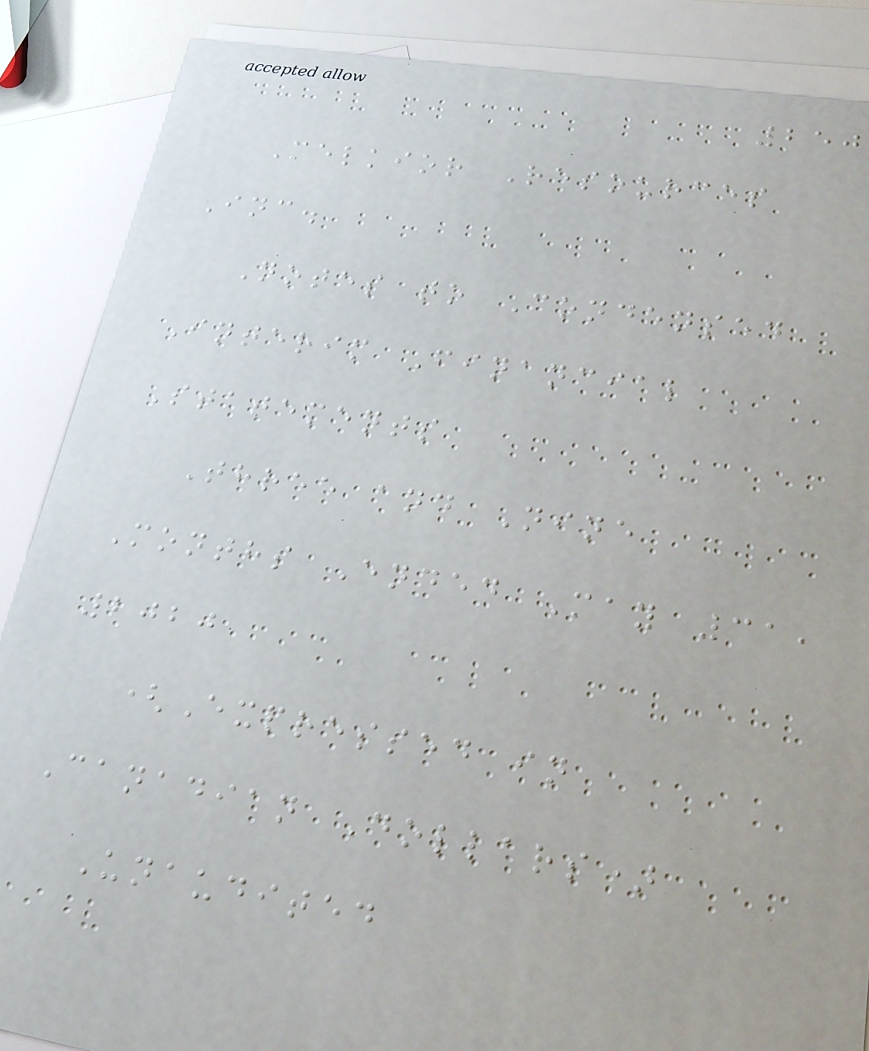250
Melkior Resources
Inc.
Notes to Condensed
Interim Financial
Statements
Three and Nine
Months Ended May 31,
2020
(Expressed in
Canadian Dollars)
Unaudited
